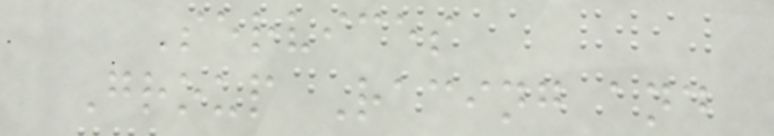Services
Group Racing and
